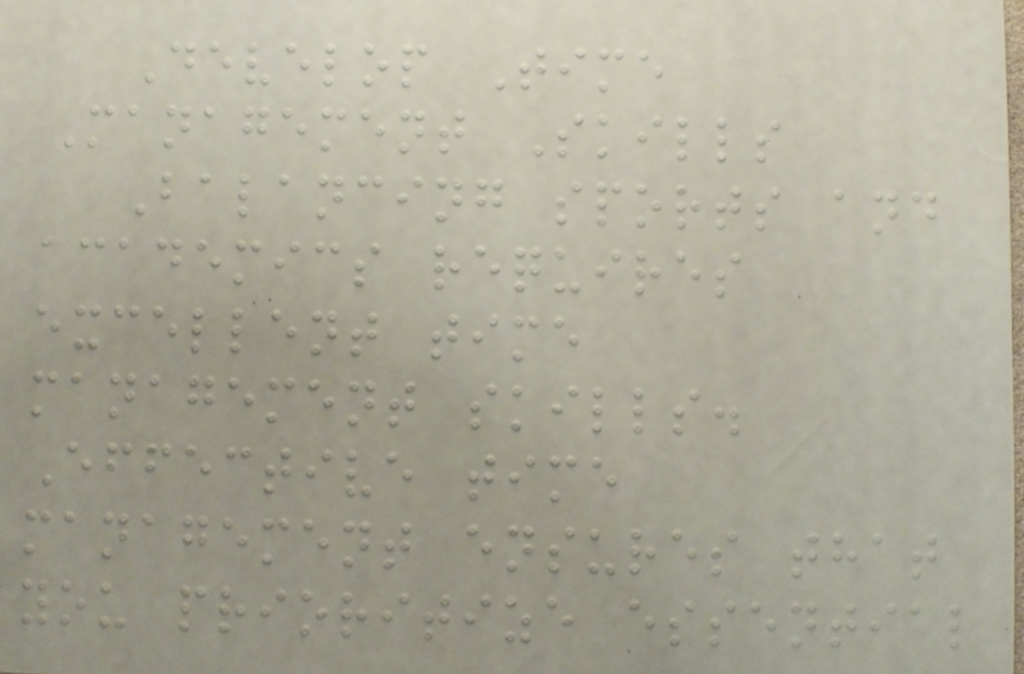Develop Time
Management Skills
Balancing sports and
academics requires
excellent time
management skills.
Effective time
management ensures that
you prioritize essential
